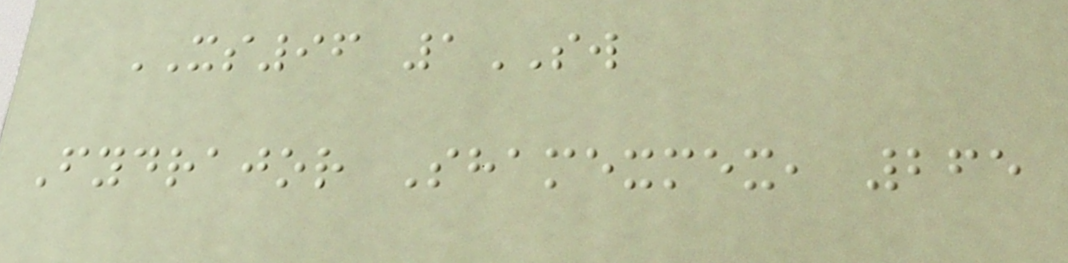XS96 1SW
Fydrajor Shamexmex, 265
